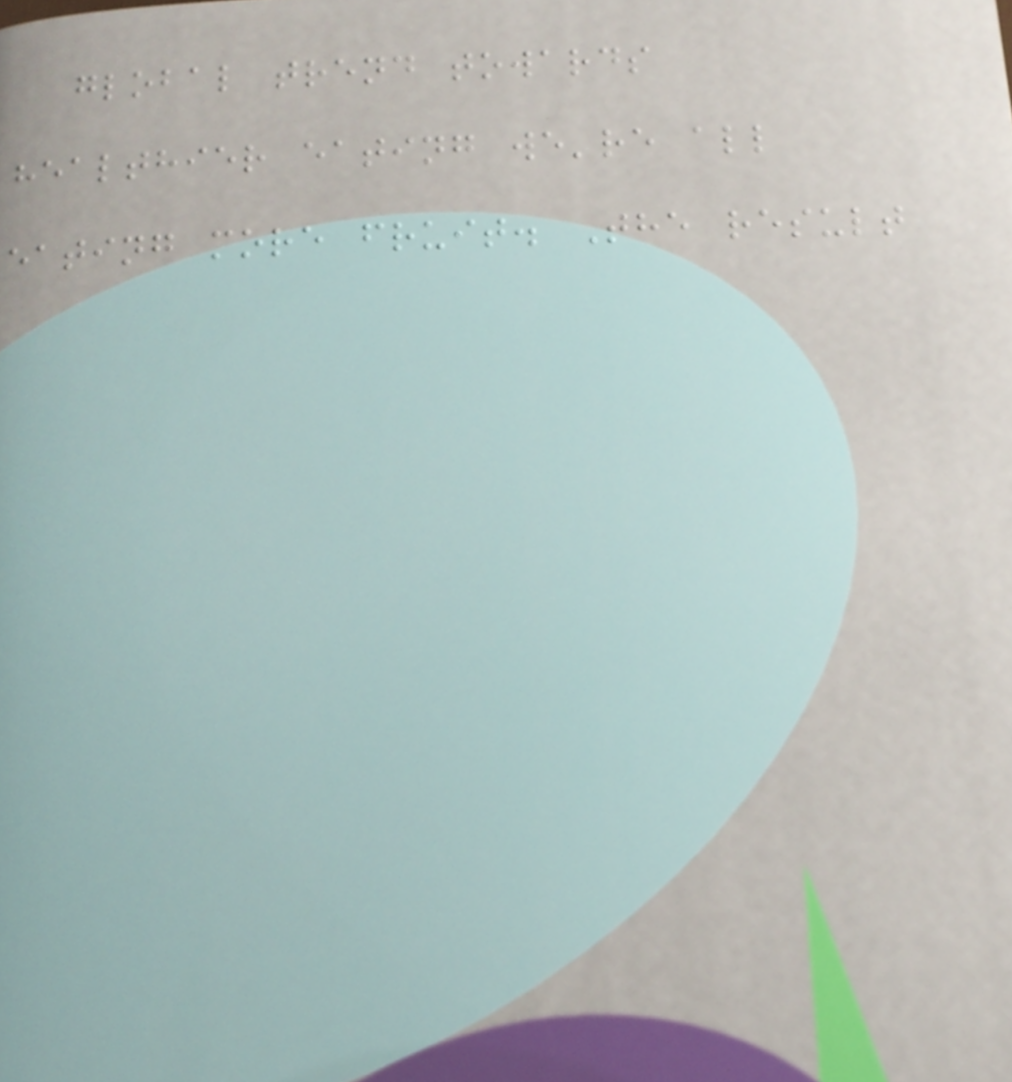global trend towards
healthier eating we're all
eating more fruit. The result
